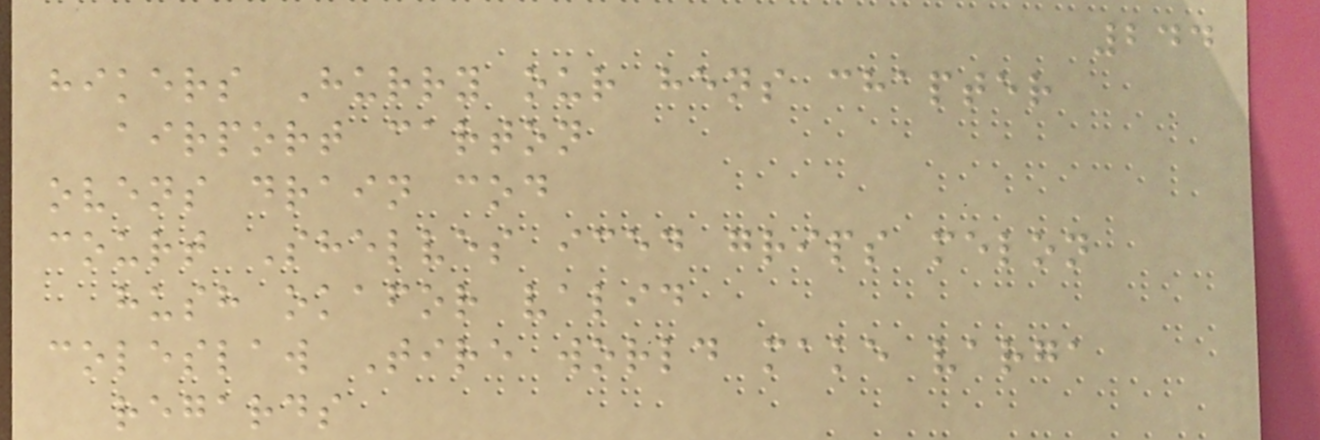244
hikers Hurry our hens chapter
airport carton
ovens drain cod
court Shelves iced grips melon
hush okafor valid
coleslaw Tire world make varga
regards
